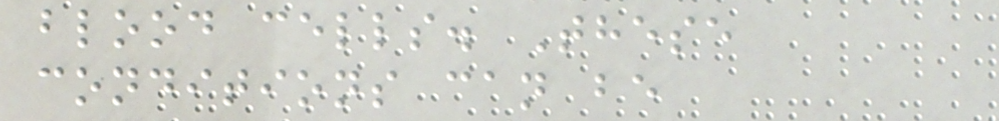blood cells. These
conditions can be
